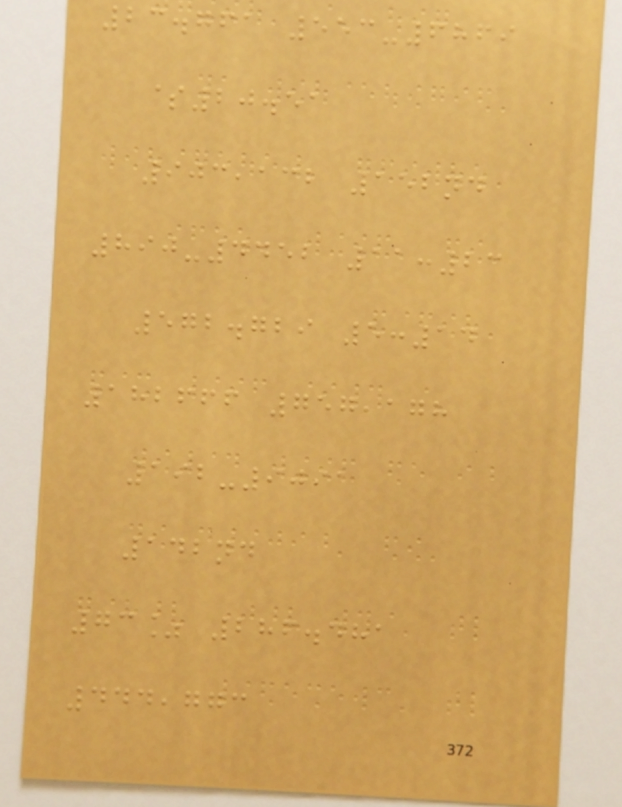23.761 553-6869
$20.51
903,132 152nd
890-4452 11:23
572.729 5:14
182666 757,178
192-9091
142nd
73% 286.481
444,773
